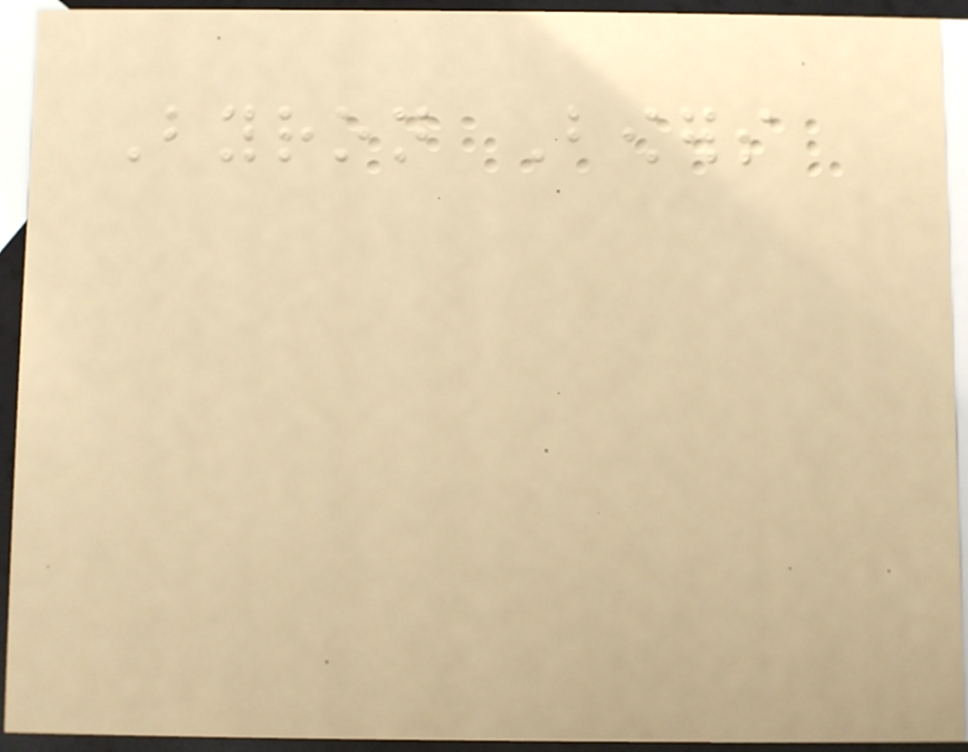Byron Bowers
